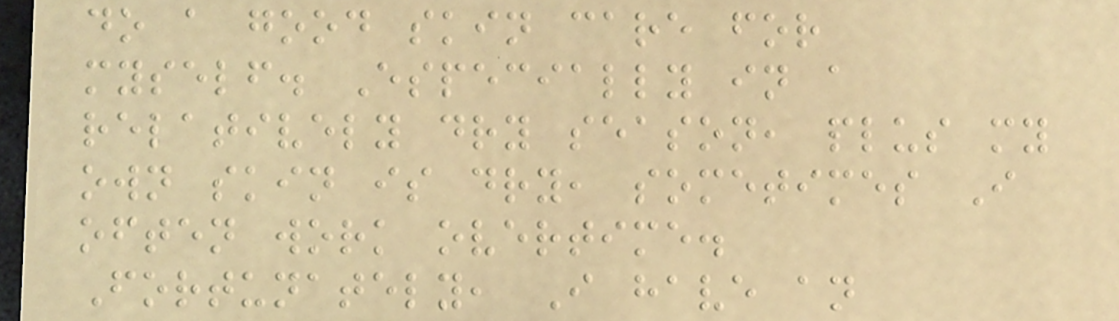do a good skin care for
myself. Especially in a
relatively dry season, plus my
own skin is dry, sometimes I
often work overtime.
Fortunately, I have an
